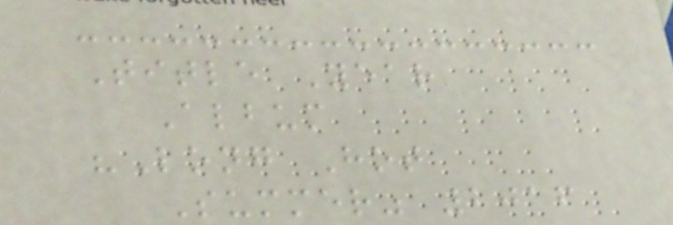Title Year
Album
"Long Hot
Summer" 2016
